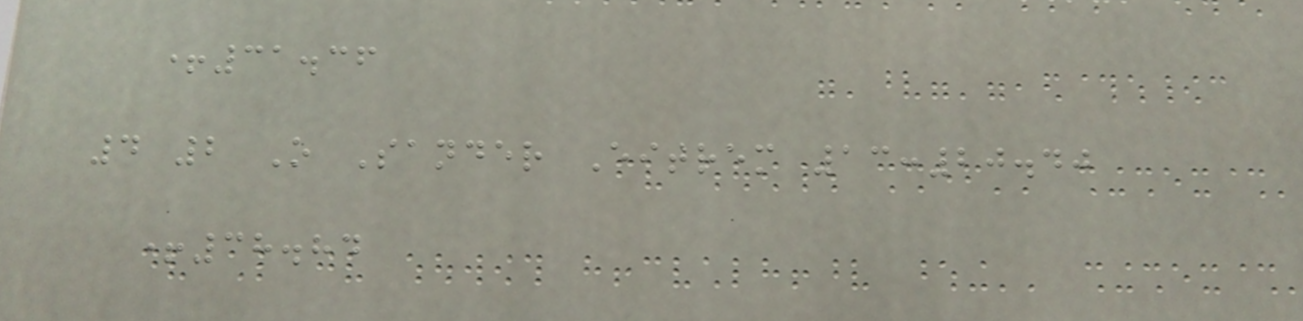+31.36
4 2 O Sander Eitrem 13:20.40
+38.84
